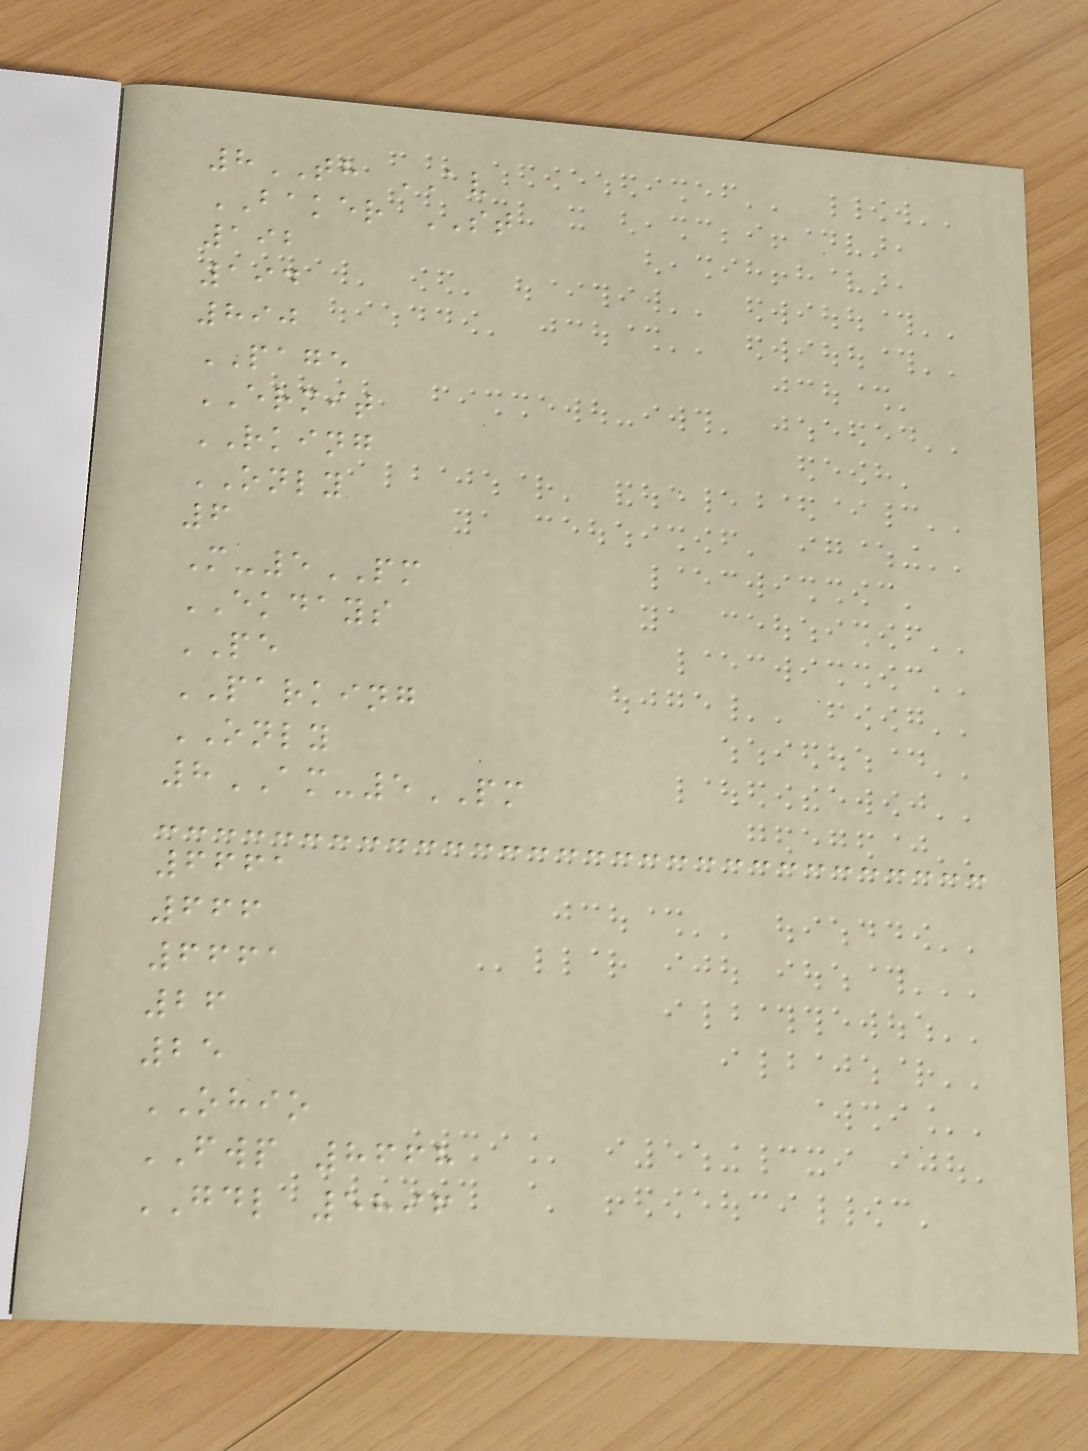8TH AV
BAKER ST
192
194
890
PAGE
ERMIT
RKING
ONLY
6
M-5PM
EKDAYS
PE
PARKING
ONLY
8AM-5PM
6661
666
6661
26
25
OHIO
FWP 8668
GDL 5896
